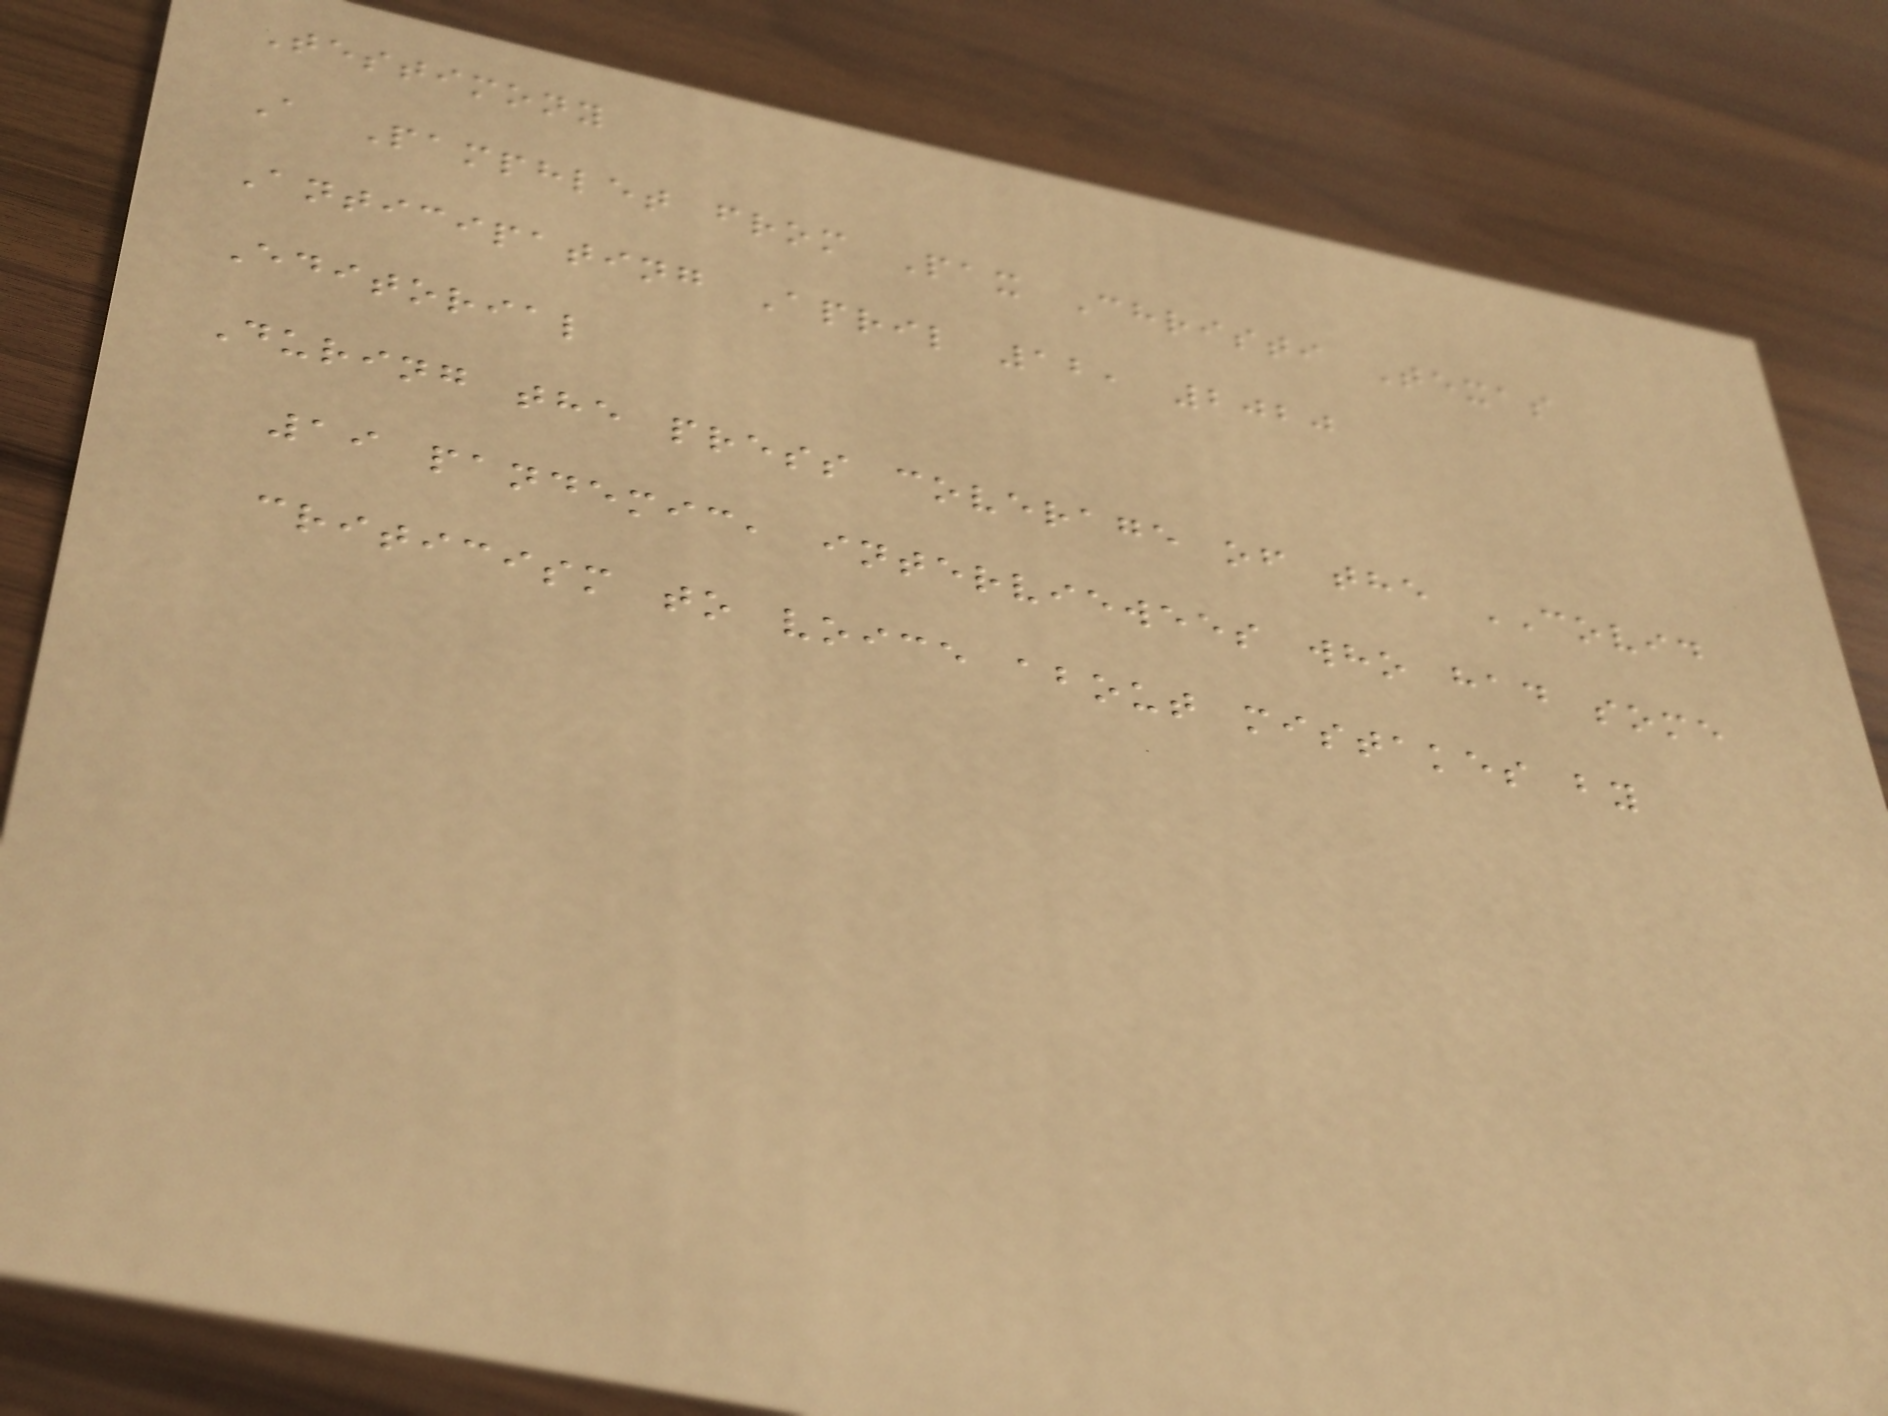Testimony
A Pamphlet from Pax Christi Texas
Anticipating April 12, 2020
Editorial
During the press coverage of the COVID
19 pandemic, interviewees who had some
criticism to voice about mistakes by
